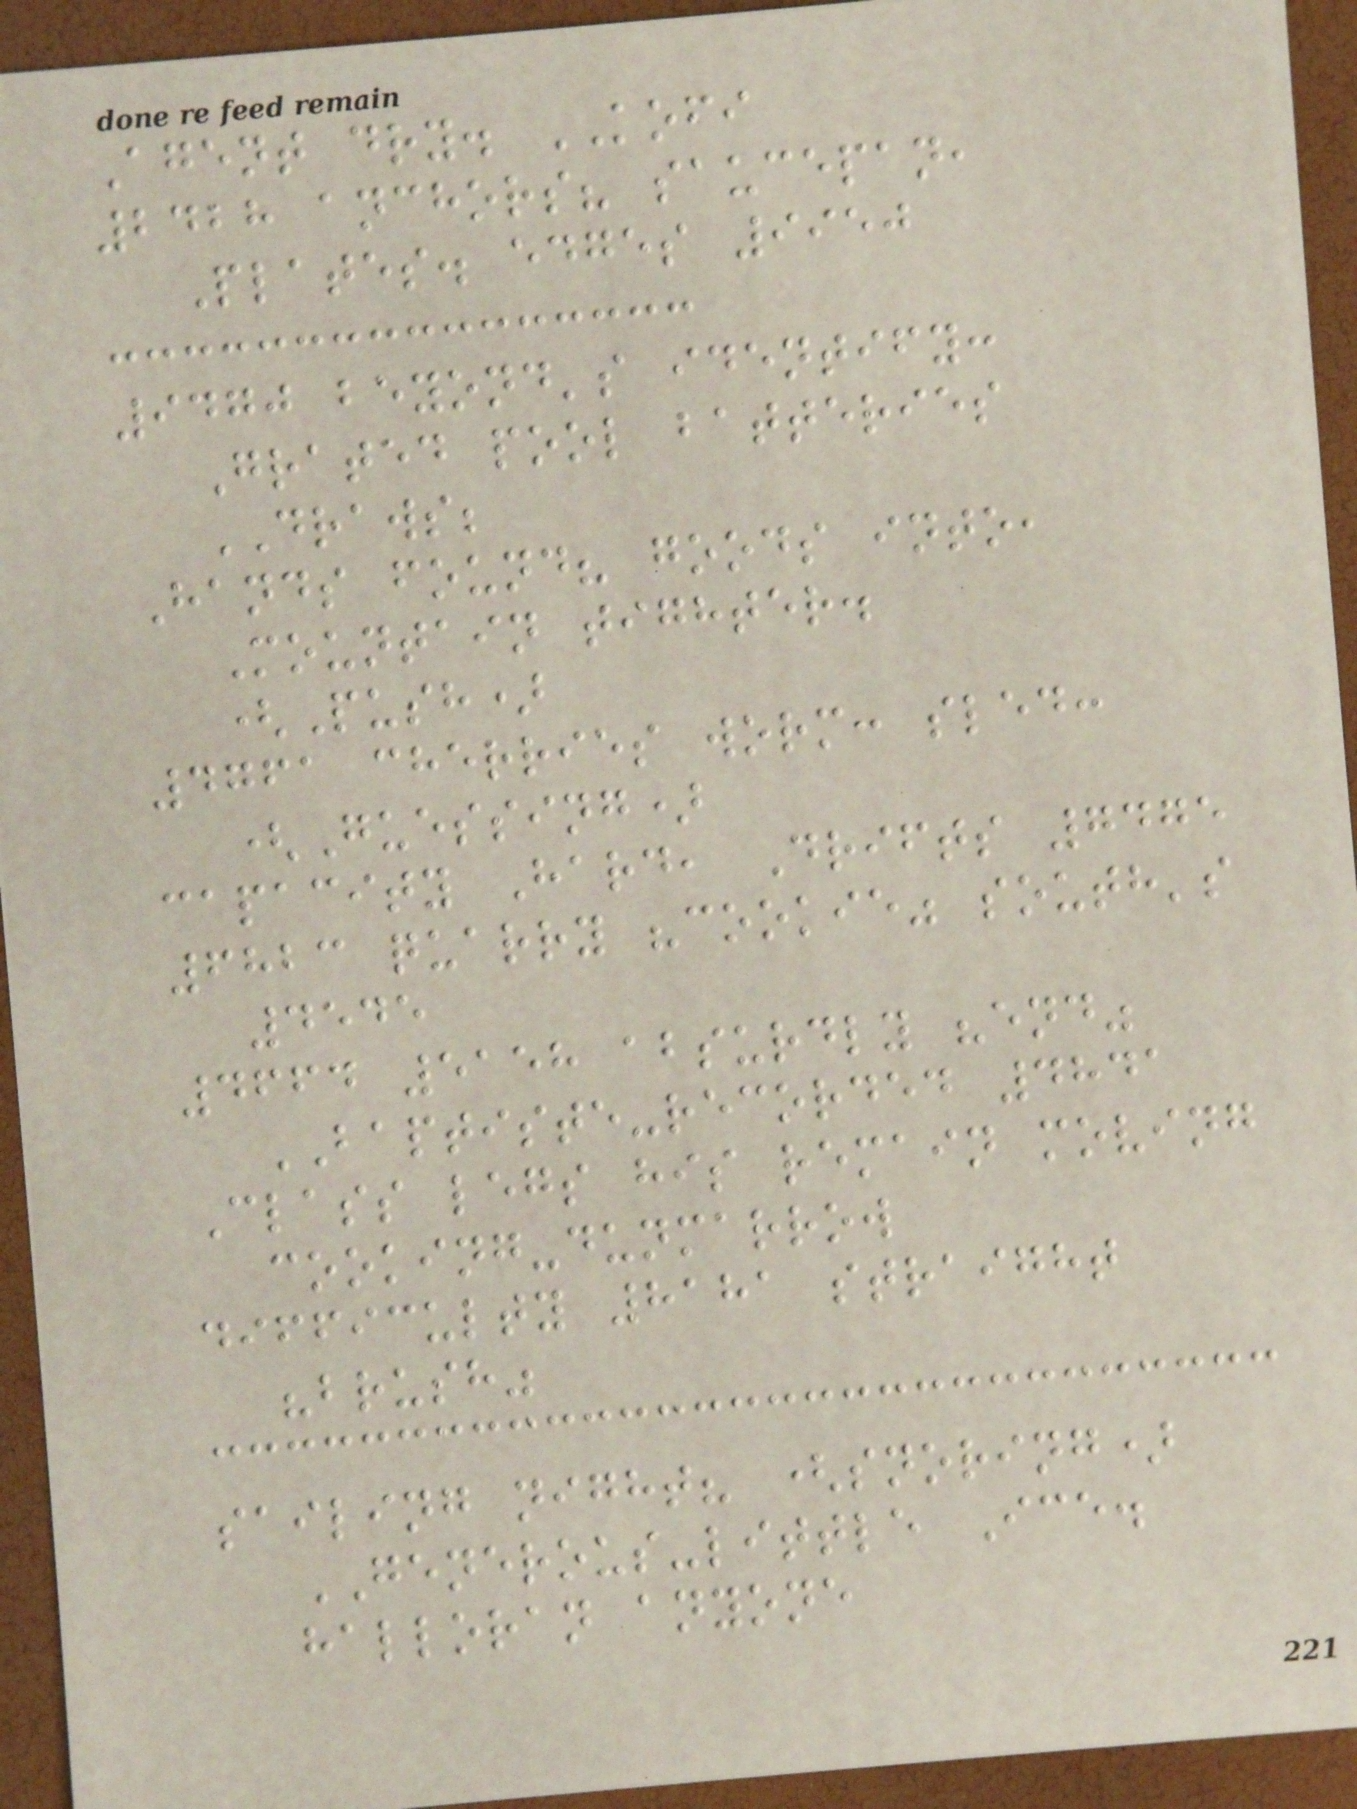Agent dry. KOFI
2428 anchors? saucepan,
Plates. edges 9950
9470 beyond's identify:
Grated pool batteries
DRAWS;
Hands found? goods into,
Mountain tighter.
(Push)
4761 cherries worm: sled:
(Guessing)
capacity Hard, Drifts 7475
6823 quarry "cookie" south's
4545
4664 5158 absurdly "end"
BAPTISTE-recorded 4841
Class legs his remain moving
cooking-dunmarrow
difficulty 8181 straight
"brush"
sailing night? (snoring)
GENEROUS-little Ice.
halloran anyone
